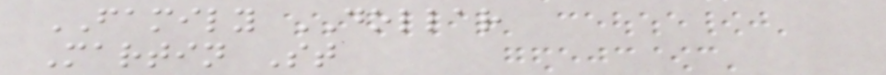FAMILY DOLLAR
Martin St
